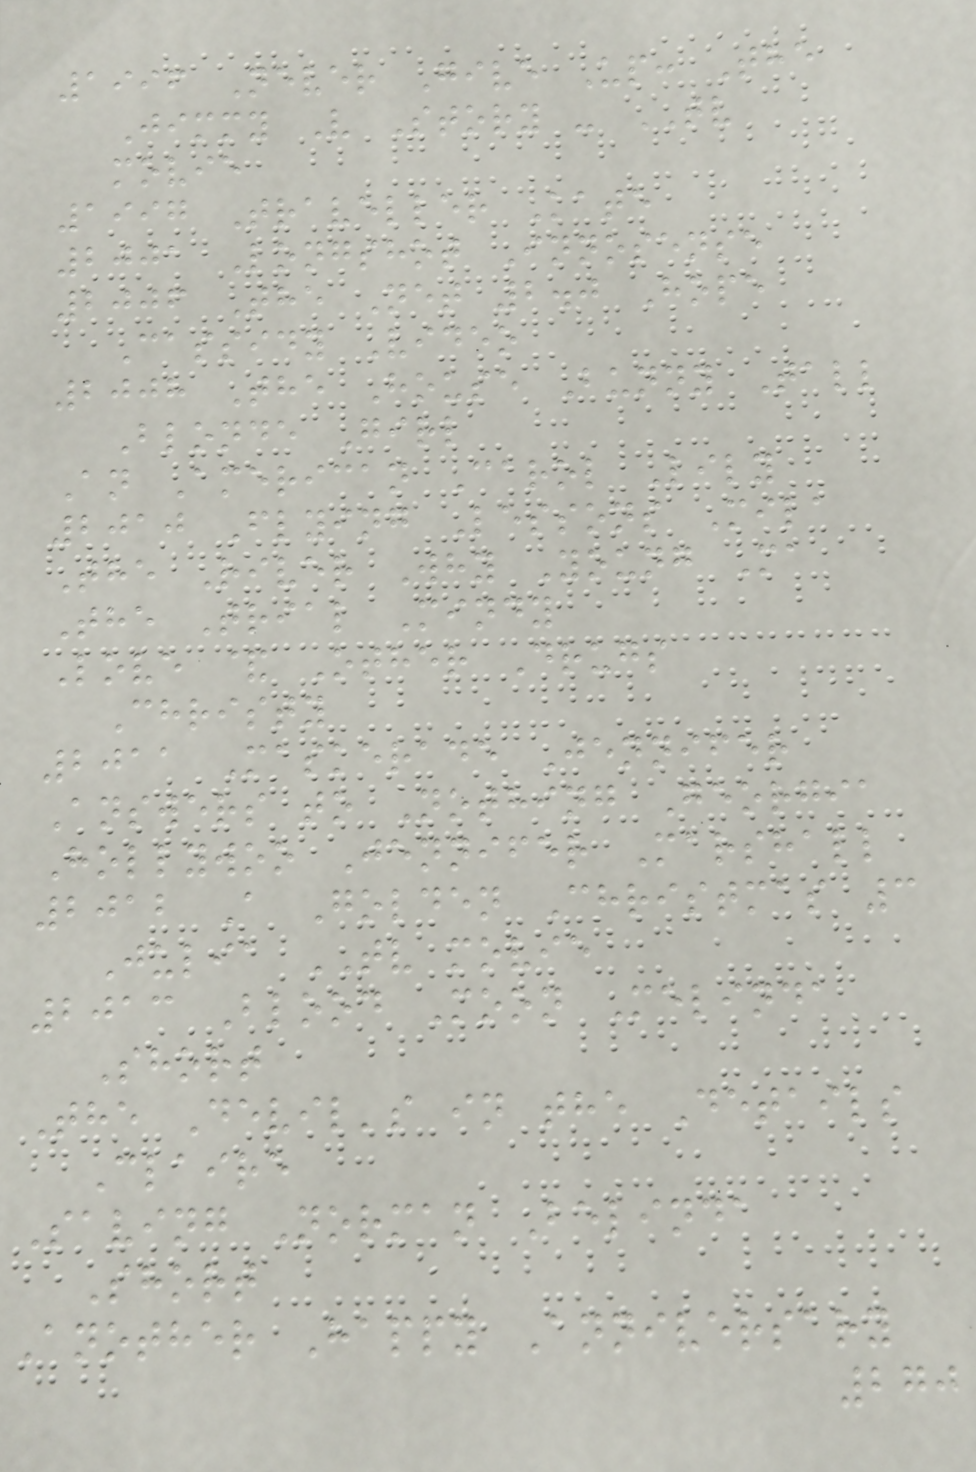1996 Never Give Up: The
Jimmy V Story - TV
movie
1997 Traveller Kate
2001 Longshot Innosense
2006 The Net 2.0 Hope
Cassidy Video
2008 The House Bunny Tall
Blonde Girl
An American Carol Lily
2010 Flying Lessons Mila
The River Why Young Ma
The Trial Mindy
Love & Other Drugs
Christy
2011 Maskerade Jennifer
Answers to Nothing Georgia
Hollywoo Jennifer Marshall
2012 A Golden Christmas 3
Julia TV movie
2013 Blood Moon Melinda
Short
The Devil's in the Details
Claire
Saving Norman Belinda
Short
Another Happy Anniversary
270
